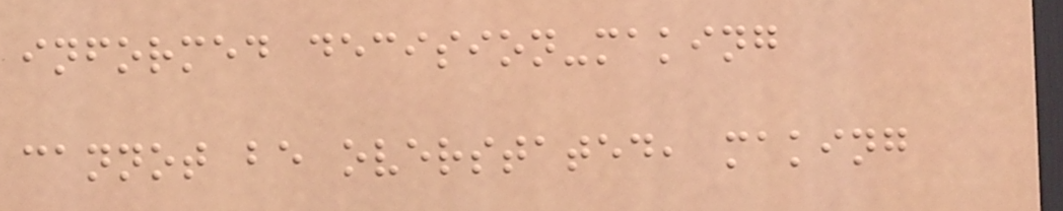informed decision-making
cannot be overstated, making
